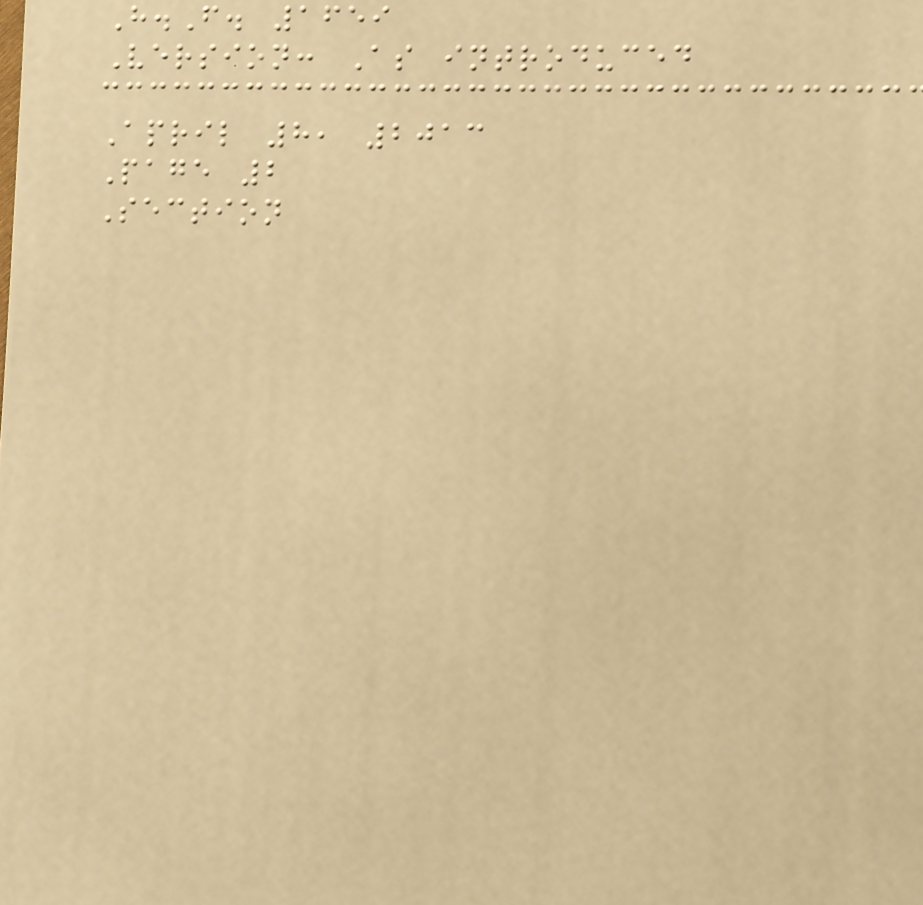H.F. 1659
Version: As introduced
April 8, 2013
Page 2
Section
